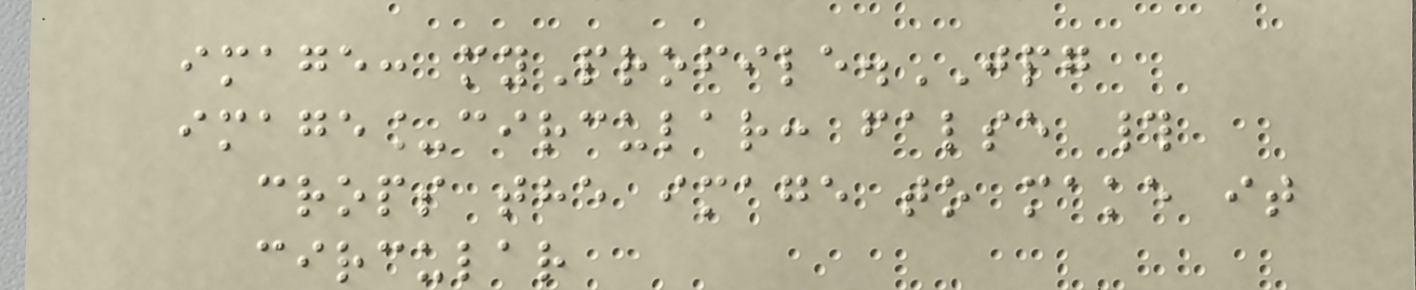image: myProfile.JPG
image_circular: false #
crops the image to make it
circular
